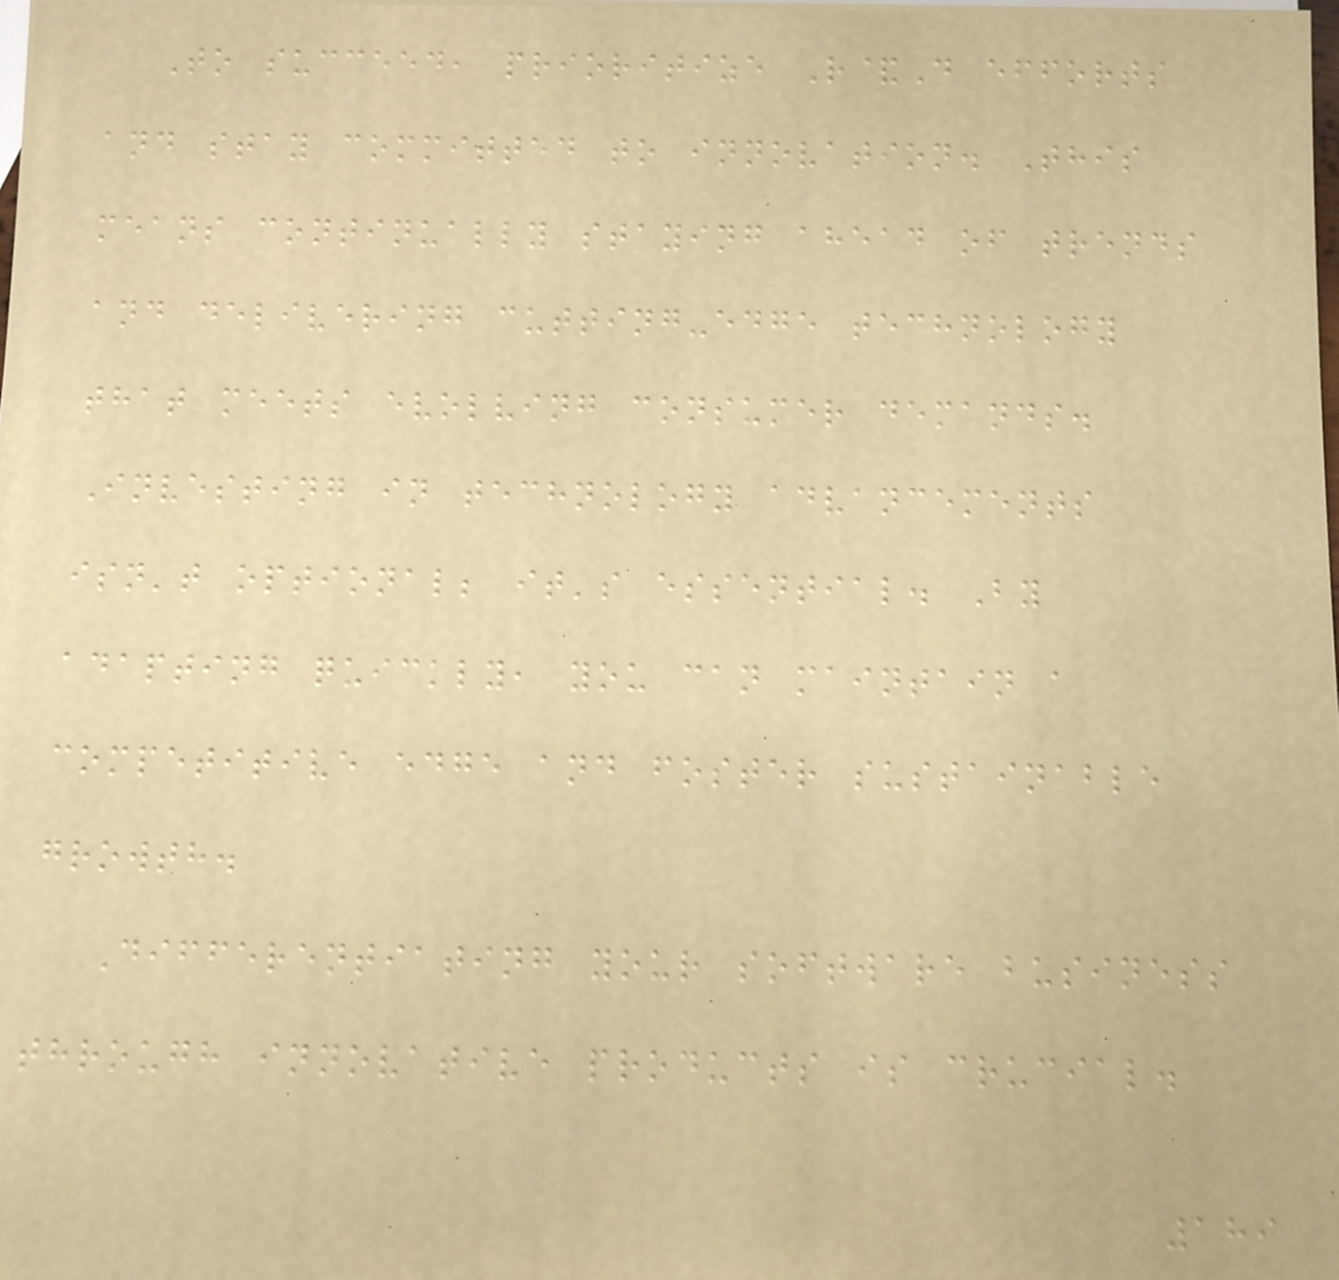To succeed, prioritize R&D efforts
and stay committed to innovation. This
means continually staying ahead of trends
and delivering cutting-edge technology
that meets evolving consumer demands.
Investing in technology advancements
isn't optional; it's essential. By
adapting quickly, you can maintain a
competitive edge and foster sustainable
growth.
Differentiating your software business
through innovative products is crucial.
189
